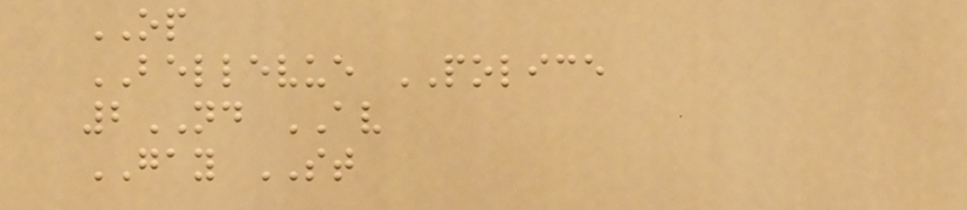OP
BELLEVUE POLICE
2ND AV
GAY ST
